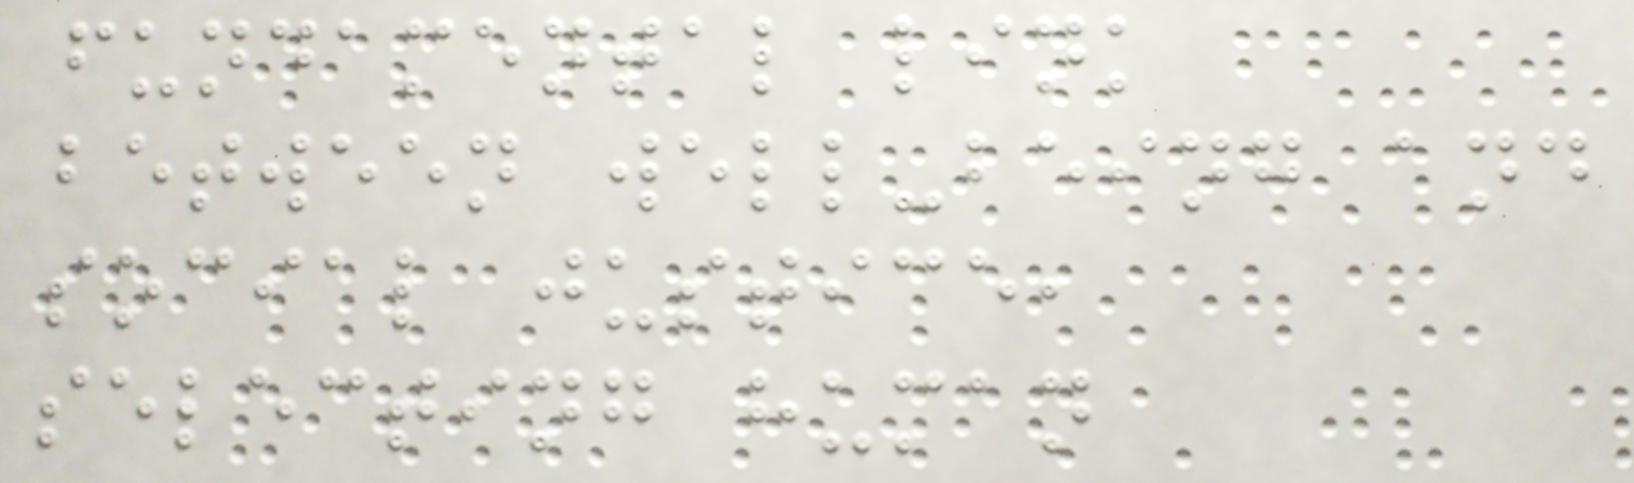fundamental link
between well-being and
social justice,
selecting human
